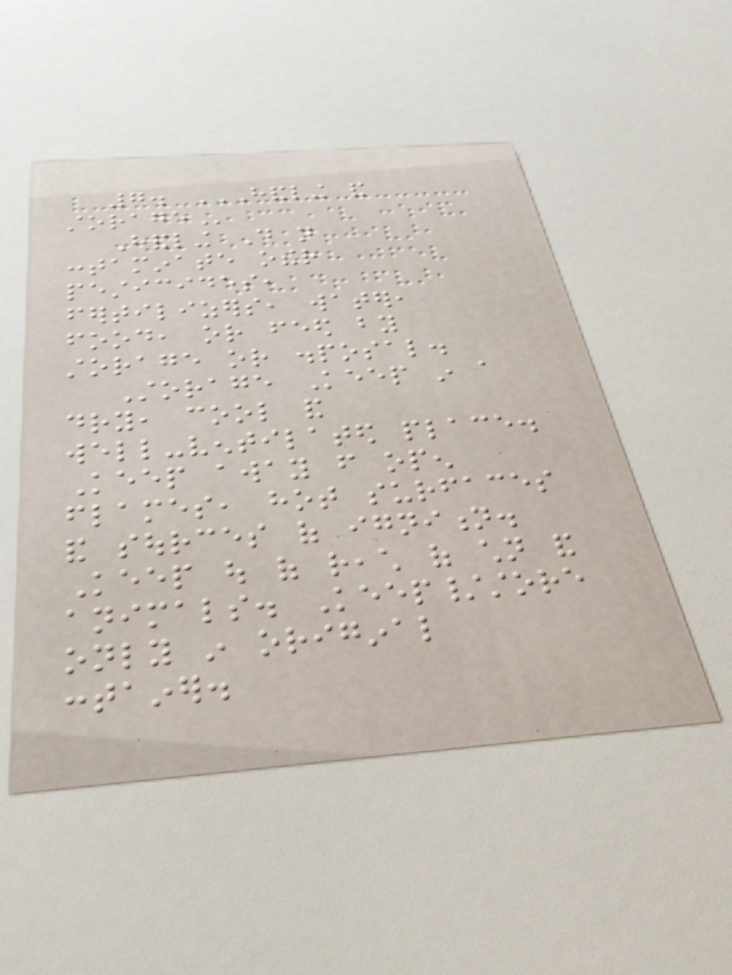7. HANDLING AND
STORAGE
Handling Do not
contaminate other
pesticides,
fertilizers, water,
food, or feed by
storage or disposal.
Storage Keep in a
dry, cool and
well-ventilated place.
Keep away from open
flames, hot surfaces
and sources of ignition.
Keep out of reach of children and
animals. Keep/store
only in original
container.
